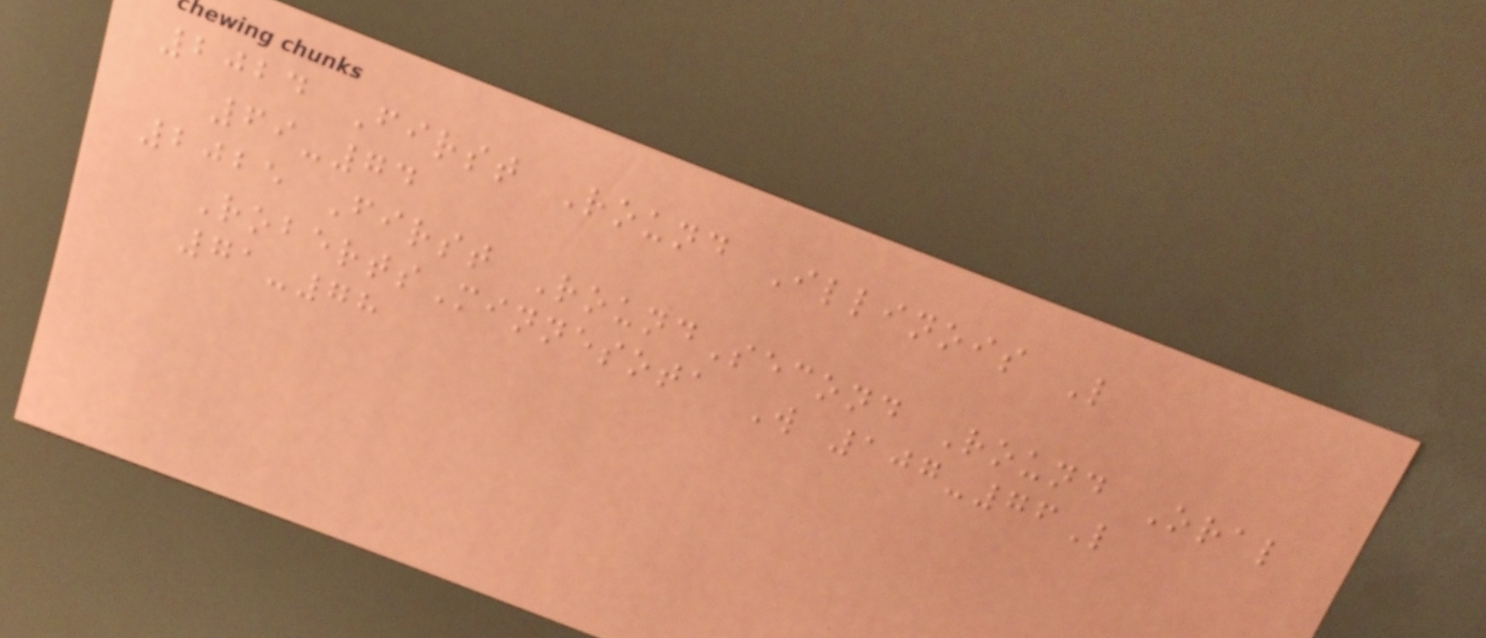2024 First Round Illinois L
69-74
2025 First RoundSecond Round Oral
RobertsMinnesota W 107-76L
71-78
